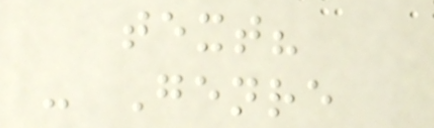text?
- Genre
